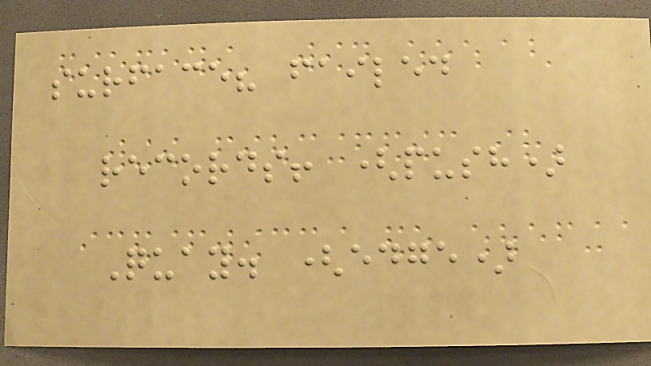surface? failed
records! (push)
Quay. (edge)
